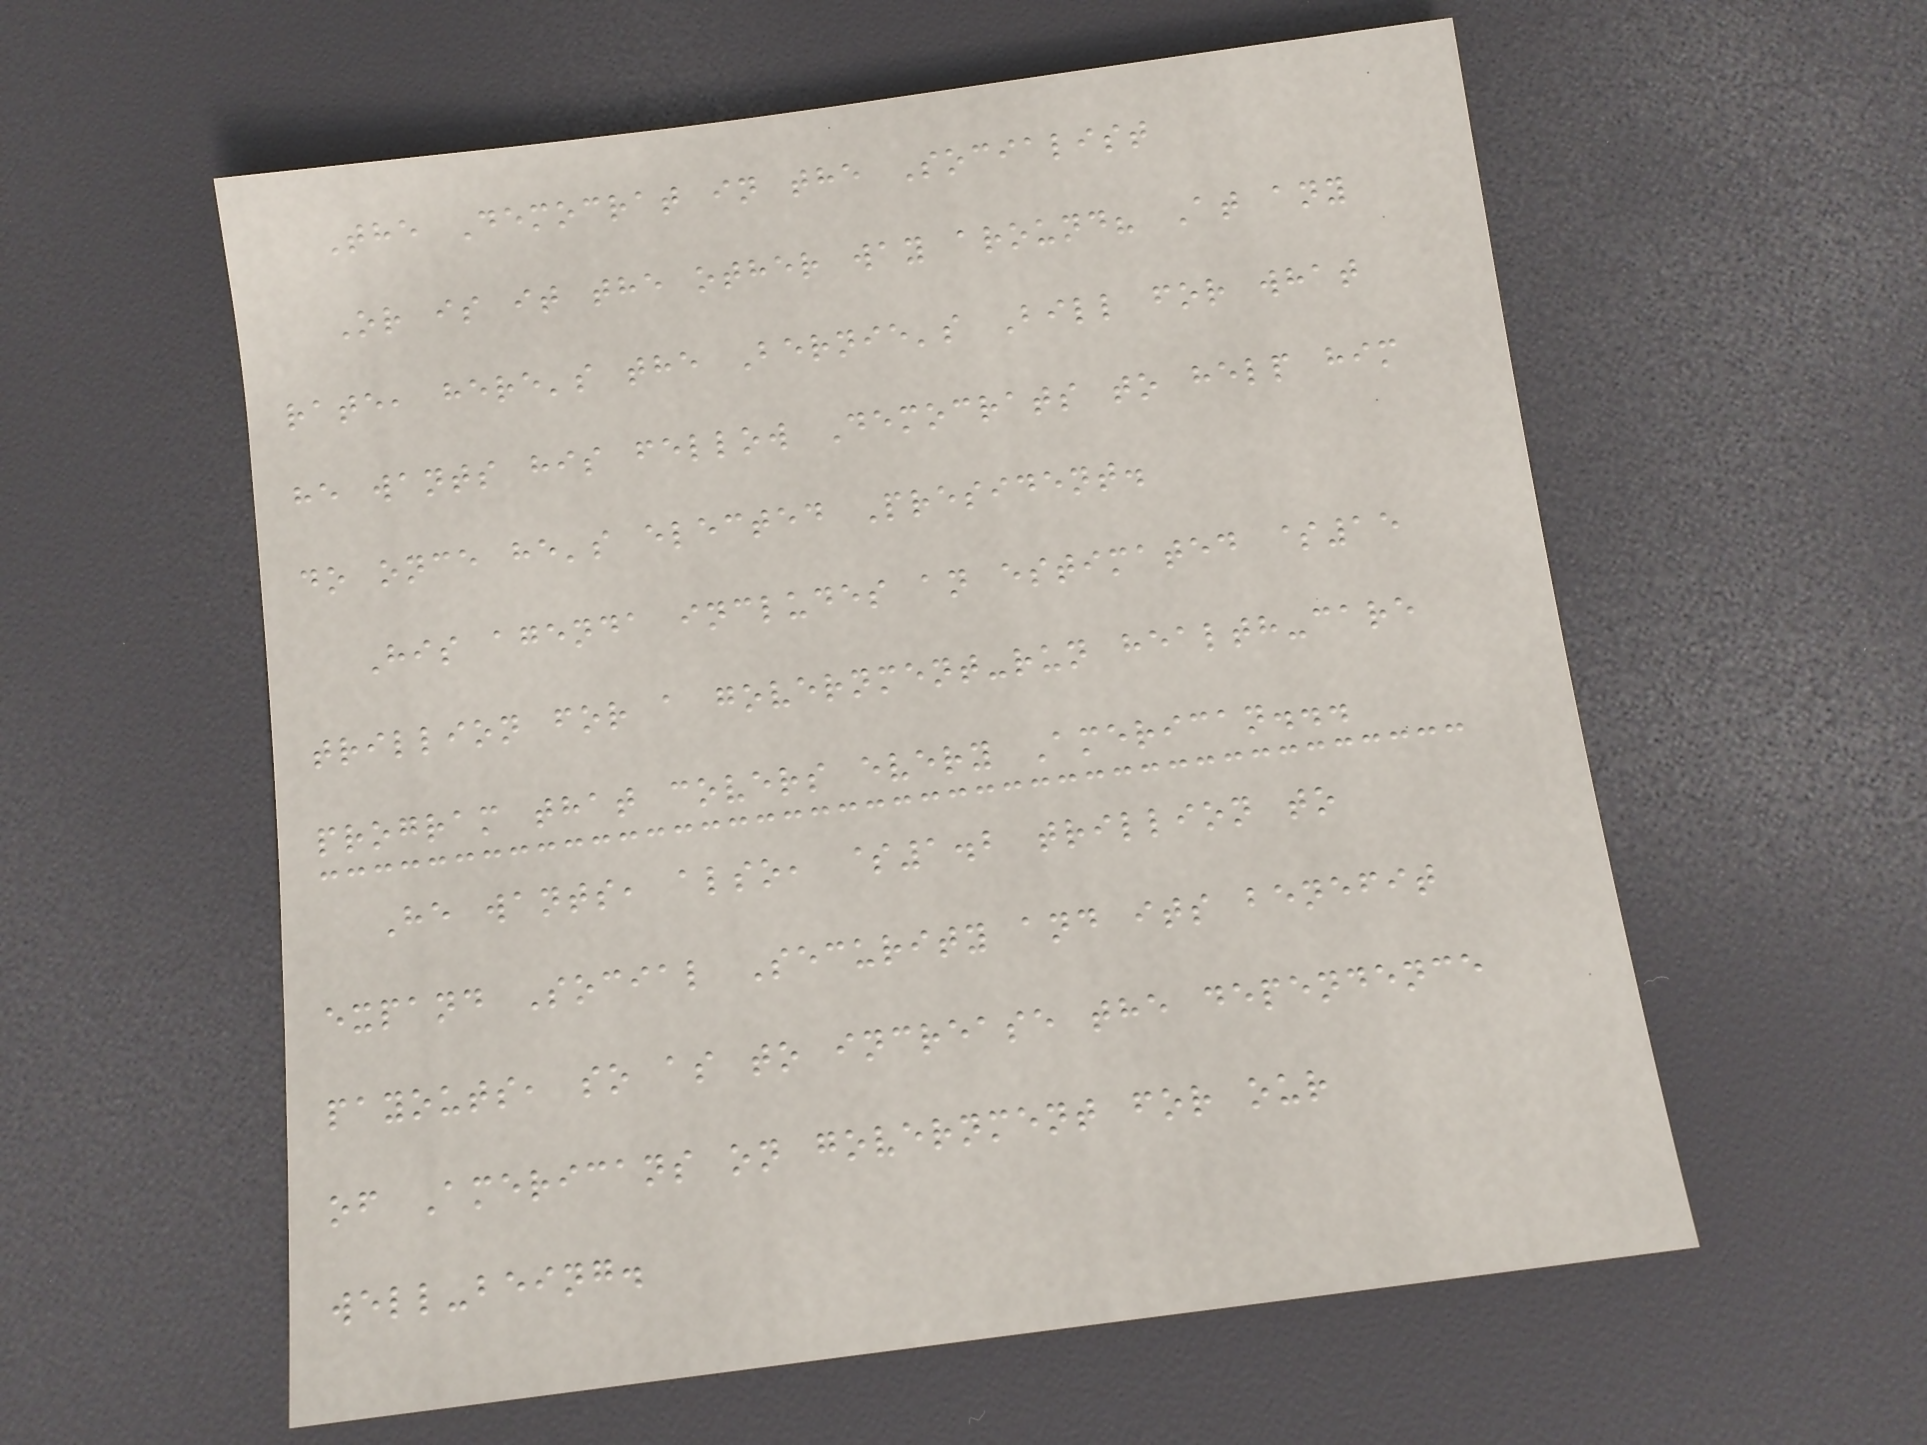The Democrat in the Socialist
Or is it the other way around? At any
rate, here's the Bernie's Bill for what
he wants his fellow Democrats to help him
do once he's elected President.
His agenda includes an estimated $15
trillion for a government-run health-care
program that covers every American...
He wants, also, $1.2 trillion to
expand Social Security and its benefit
payouts, so as to increase the dependence
of Americans on government for our
well-being.
